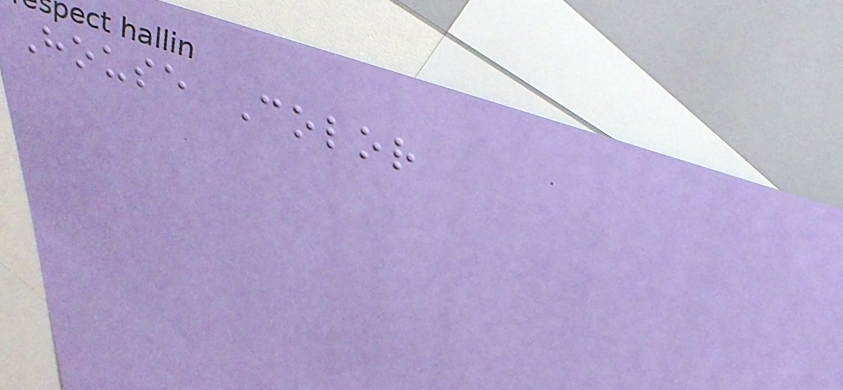House Color
